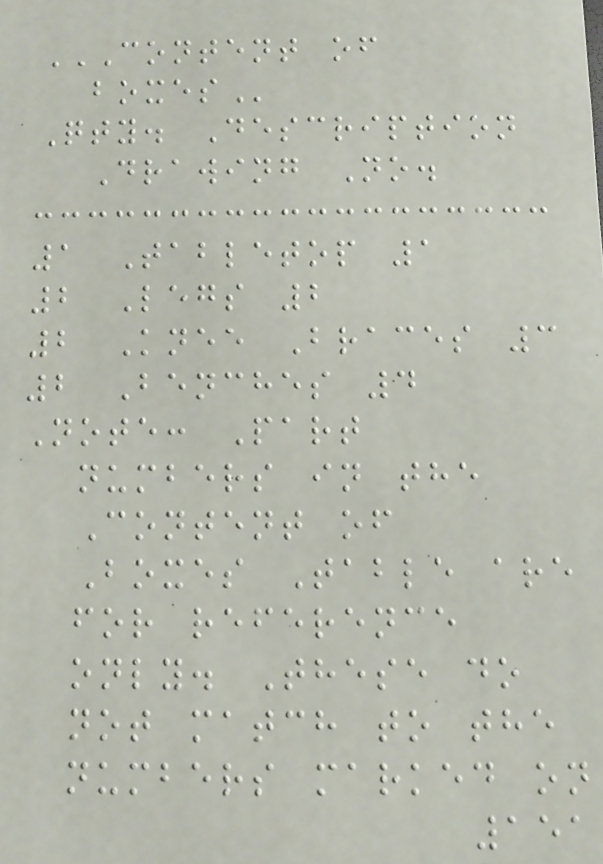CONTENT OF
BOXES
Qty. Description
Drawing No.
1 Tabletop 1
2 Legs 2
2 Knee Braces 3
2 Benches 4
Note: Part
numbers in the
Content of
Boxes Table are
for reference
only. These do
not match to the
numbers marked on
151
